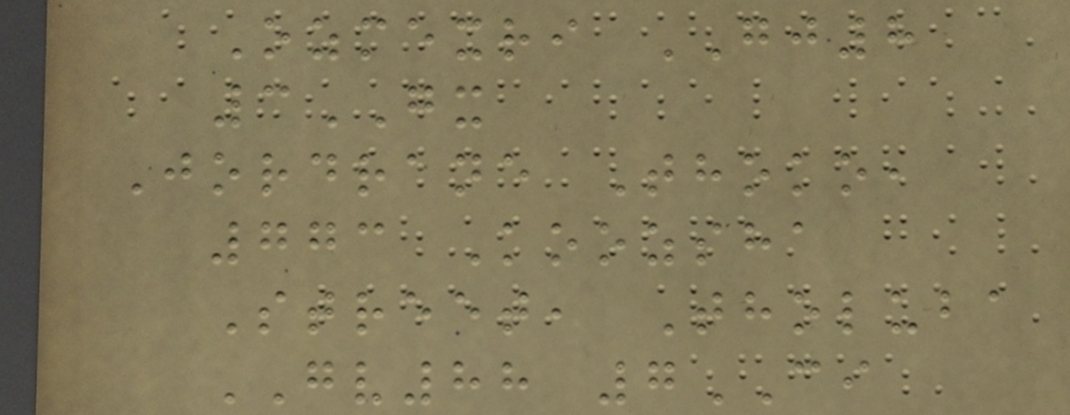Ozmexri GJ8
3GX
Jordrane Thoko,
773 Koozsha
Street, Tholuba
GV88 7CI
